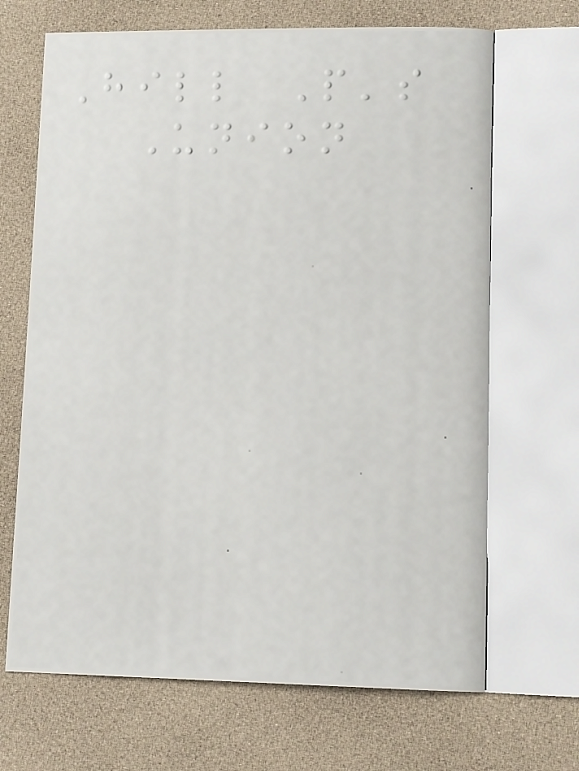Hill People's
Union
